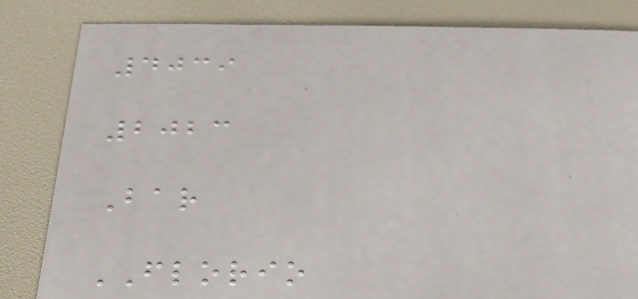4039
2023
Bar
FLORIO
